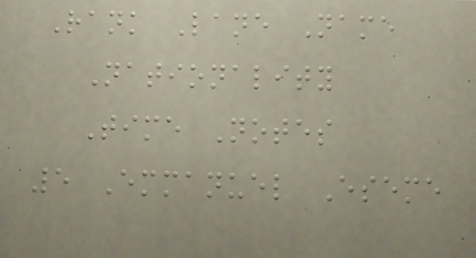Rank Lane Name
Nationality
Time Notes
5 Emmanuel Eseme
